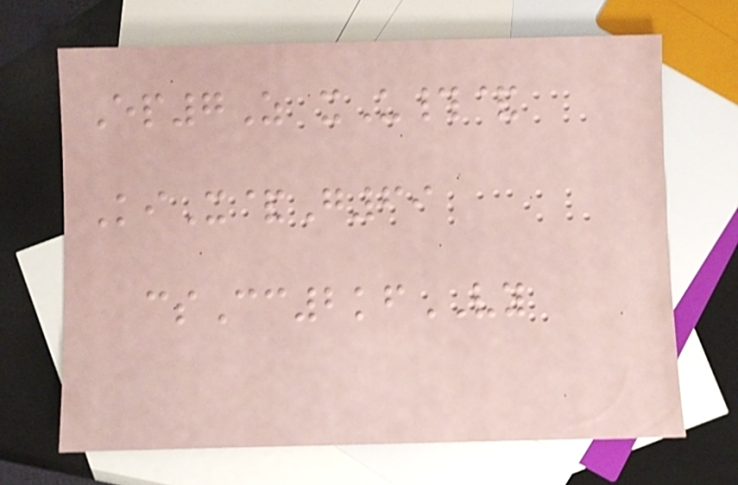Ep7Z xU#&
KiX&G69
csCc2kfVY
